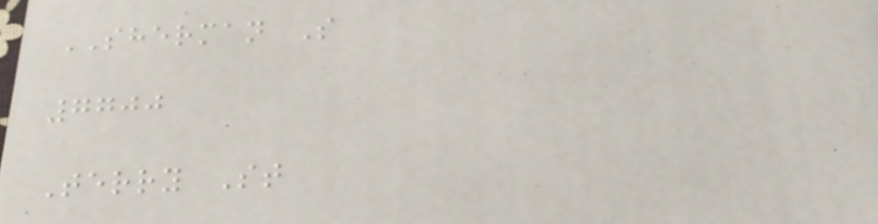SHERMAN S
7700
Terry St
